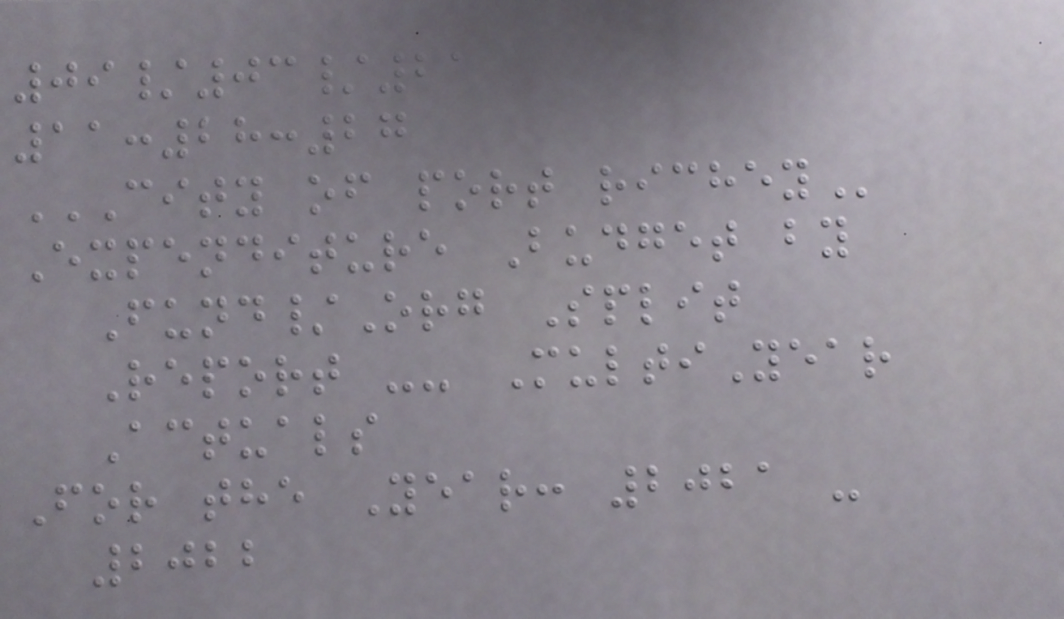09/03/21
11:28:27
CITY OF PORT RICHEY
Expenditure Budget by
Fund/Org Split
Report -- MultiYear
Actuals
For the Year: 2021 -
2022
